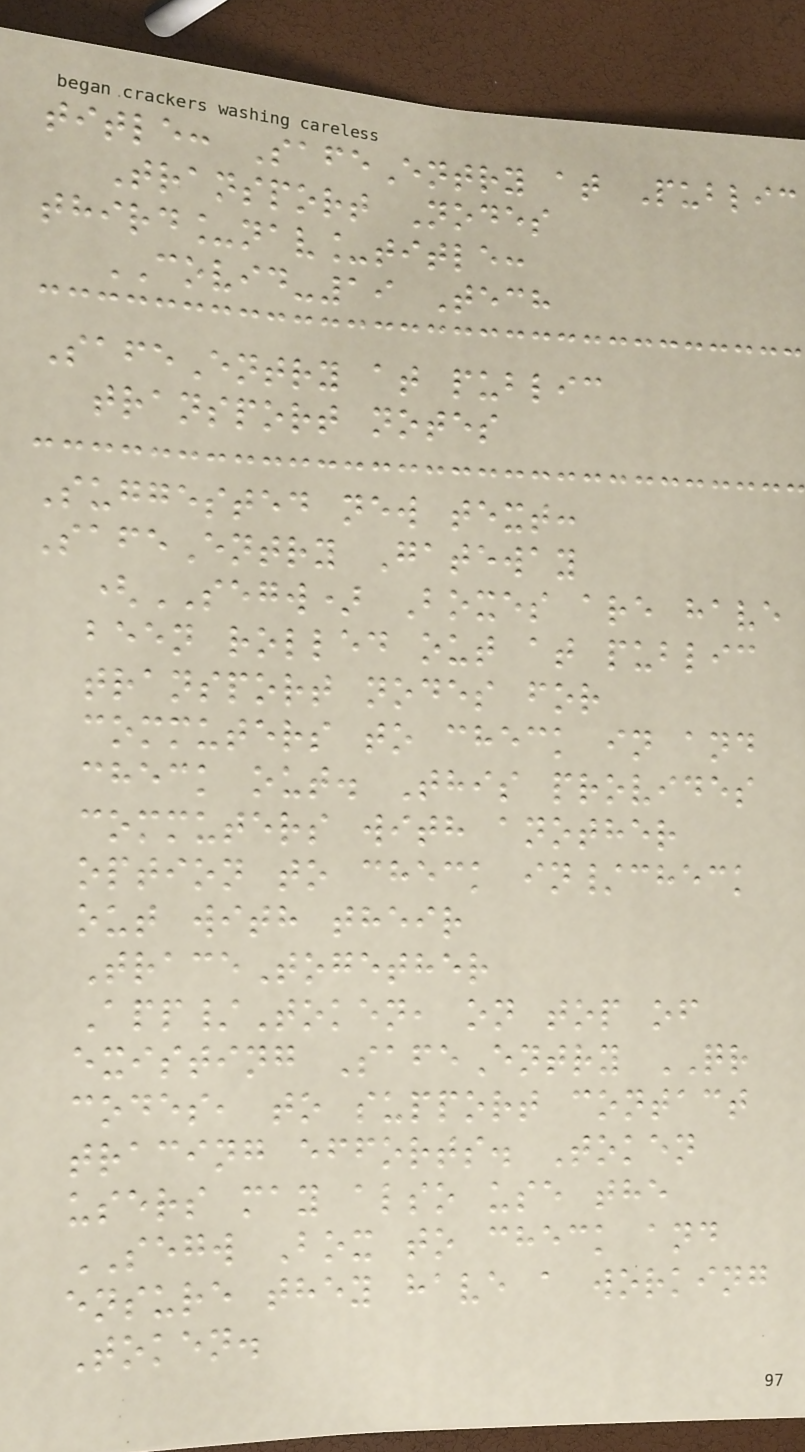title: SafeEntry at Public
Transport Nodes
third_nav_title:
COVID-19 Tech
SafeEntry at public
transport notes
Suggested new text:
SafeEntry Gateway
(SEGW) Boxes are have
been rolled out at public
transport nodes for
commuters to check in and
check out. This provides
commuters with another
option to check in/check
out with their
TraceTogether
App/Token, on top of
existing SafeEntry QR
codes, to support contact
tracing efforts. Token
users may also use the
SEGW Box to check and
ensure they have a working
Token.
